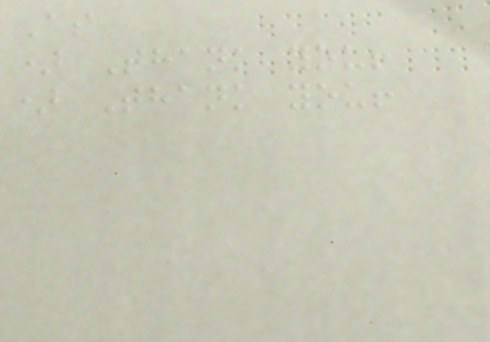As
) Thank you!
) Thank you!
